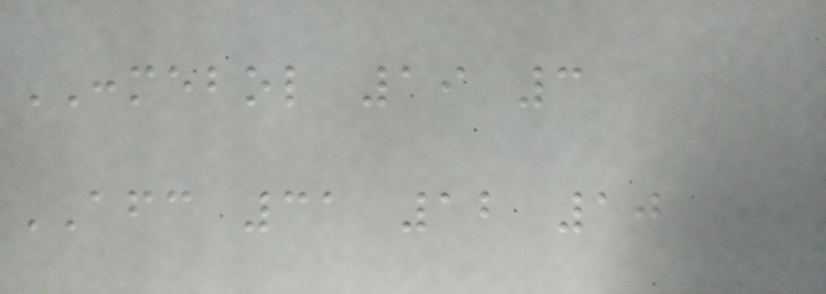CONMEBOL 19 3
AFC 31 12 10
